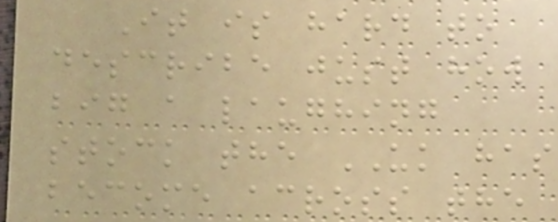It is hard to
describe just how
big a laughing
stock the UK has
become across the
